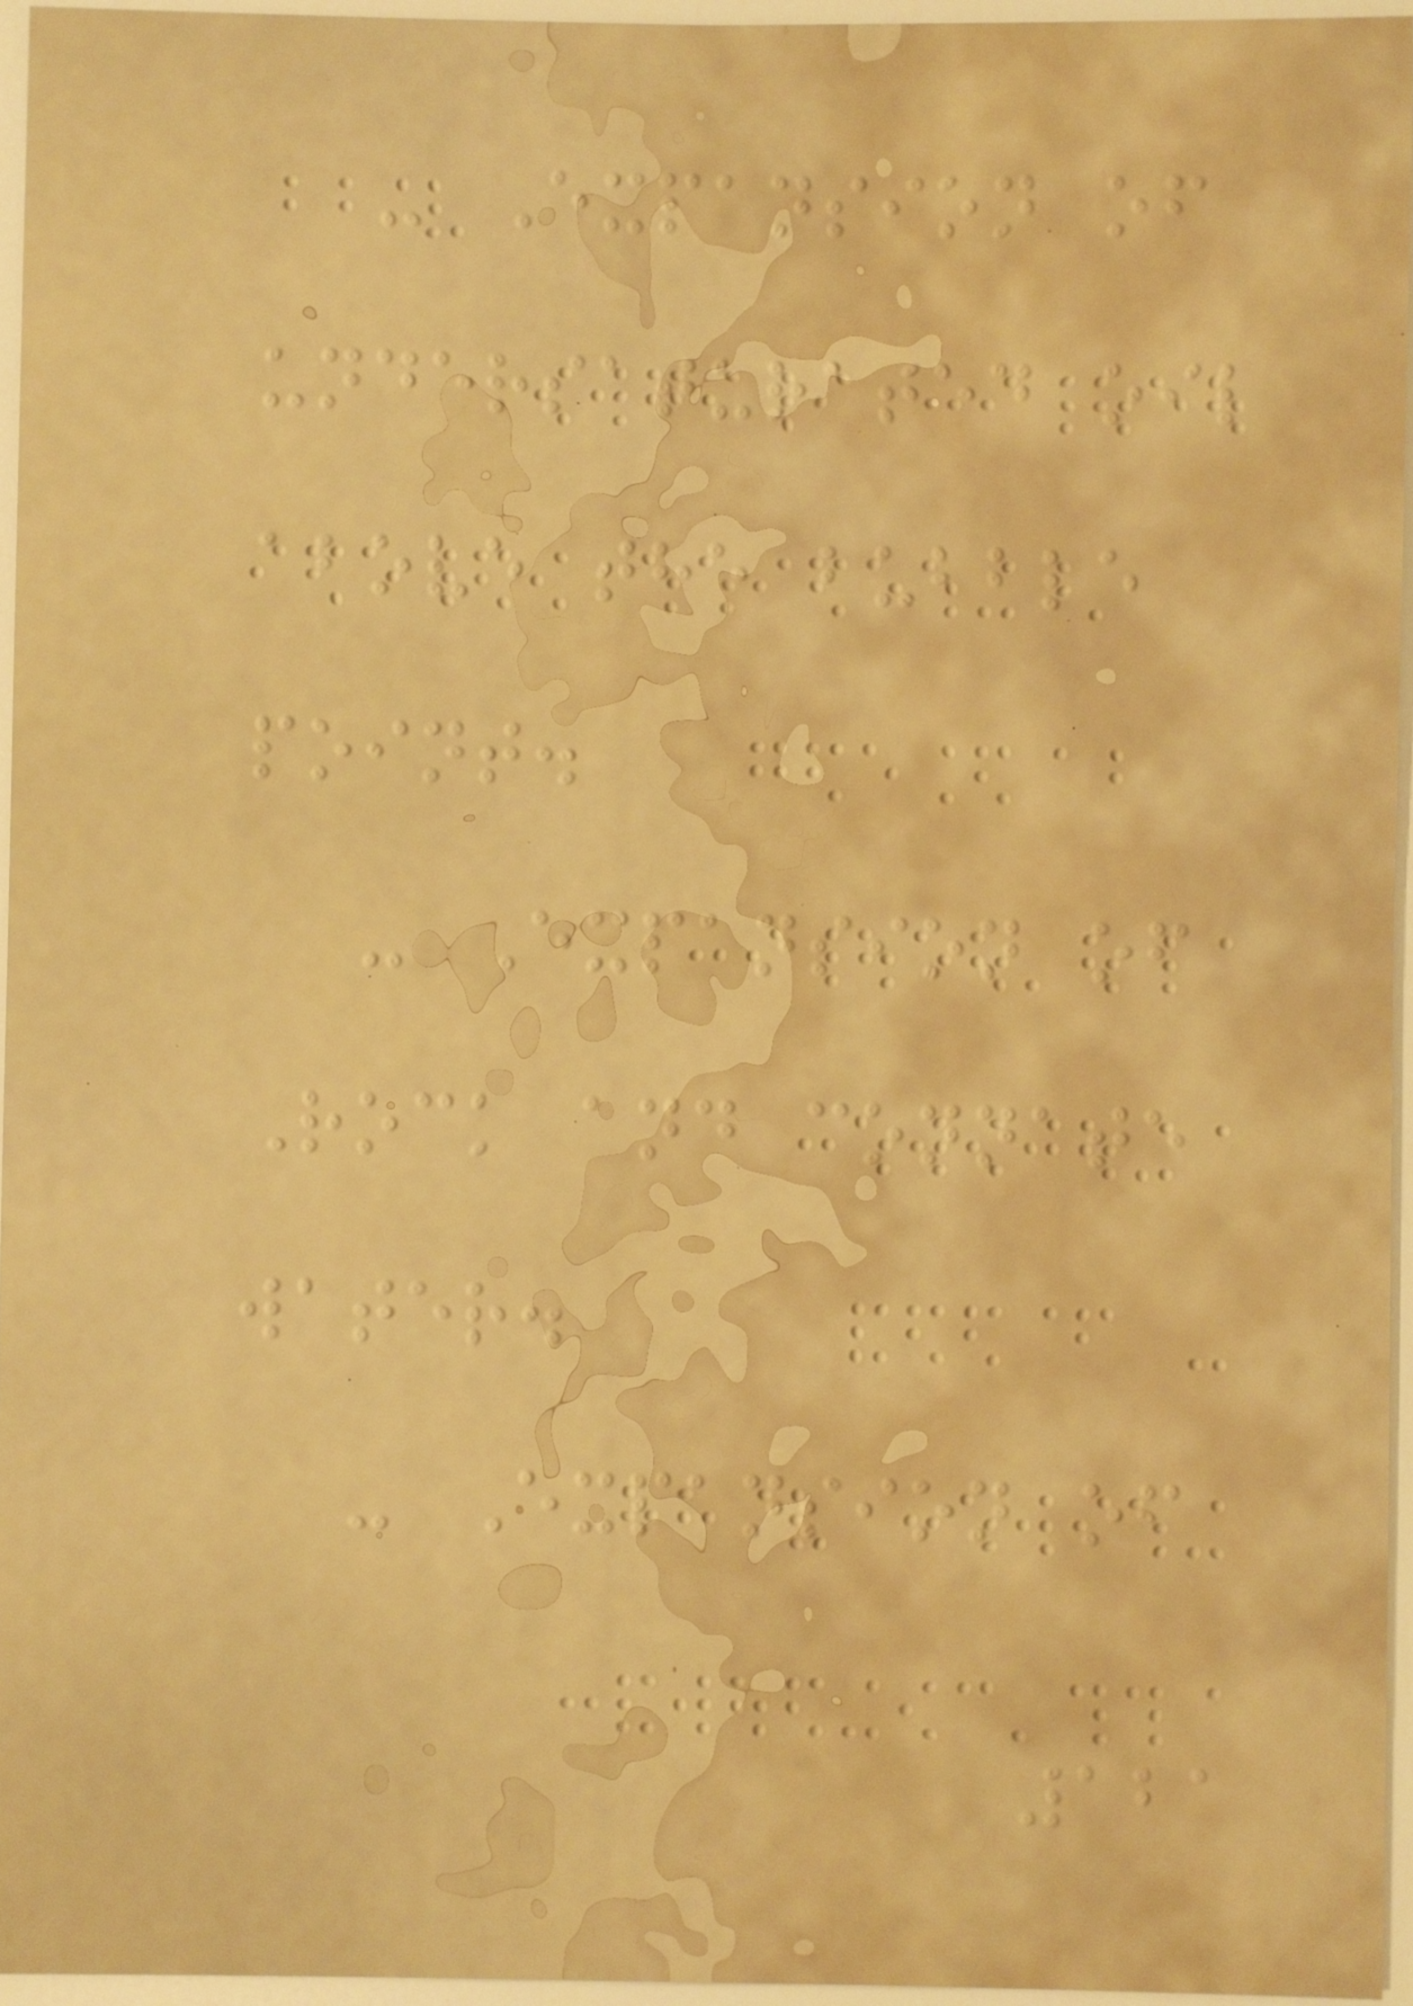- Expansion of
undersaturated oil
above the bubble
point.
- Expansion of
Rock and connate
water.
- Expansion of
121
